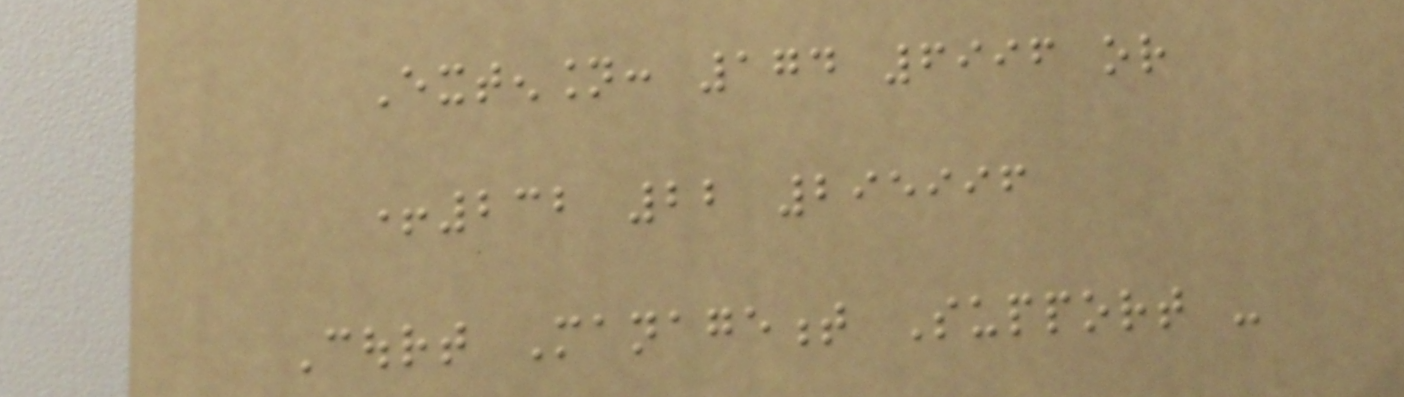Extension: 174 6996 or
+232 22 295996
Court Management Support -
